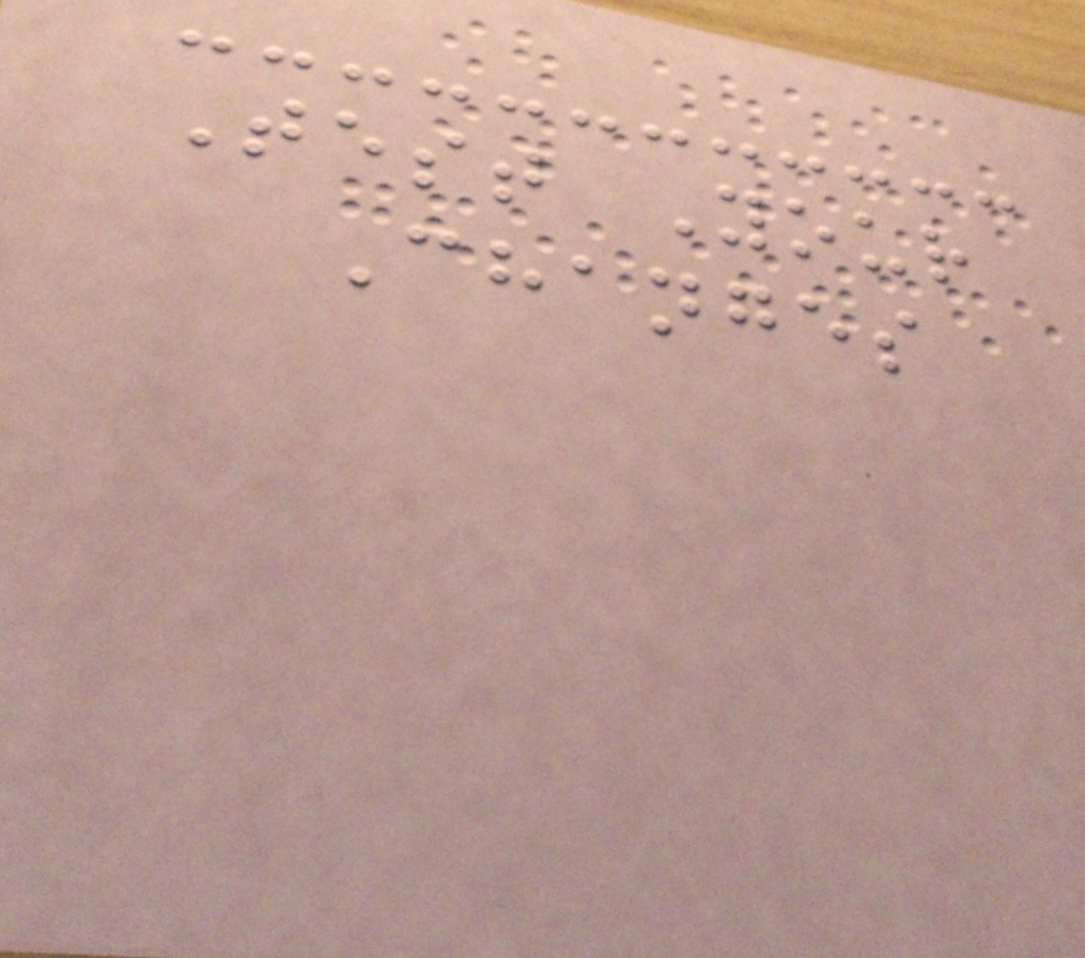Test Your
Changes
